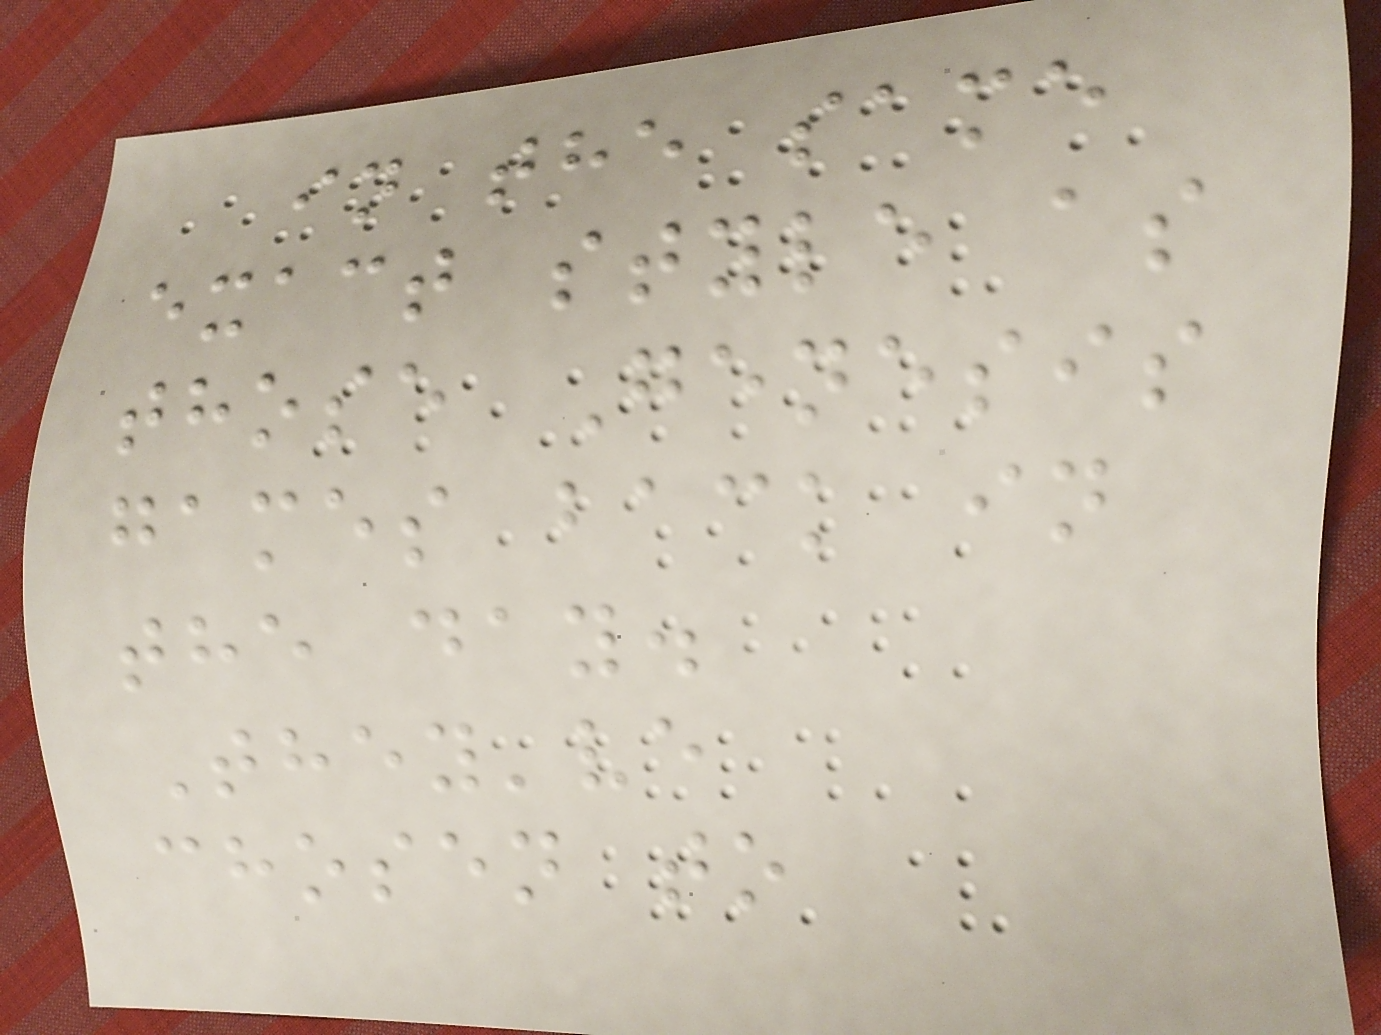in the same
exact style as
those Genesis
games back in
the day.
They've
chosen to
